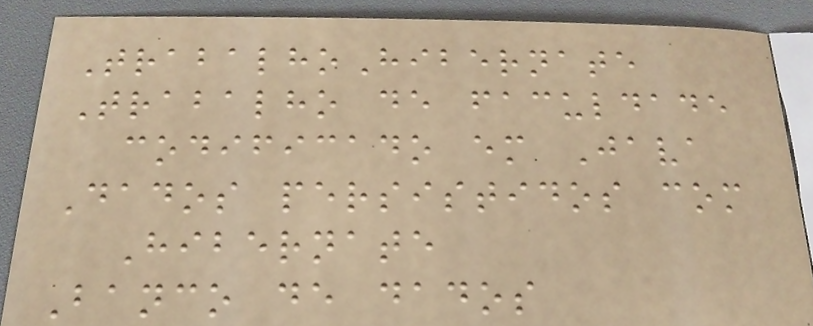TrabalhoHibernate
Trabalho de faculdade
codificado em Java
Dados persistidos com
Hibernate
Banco de dados
